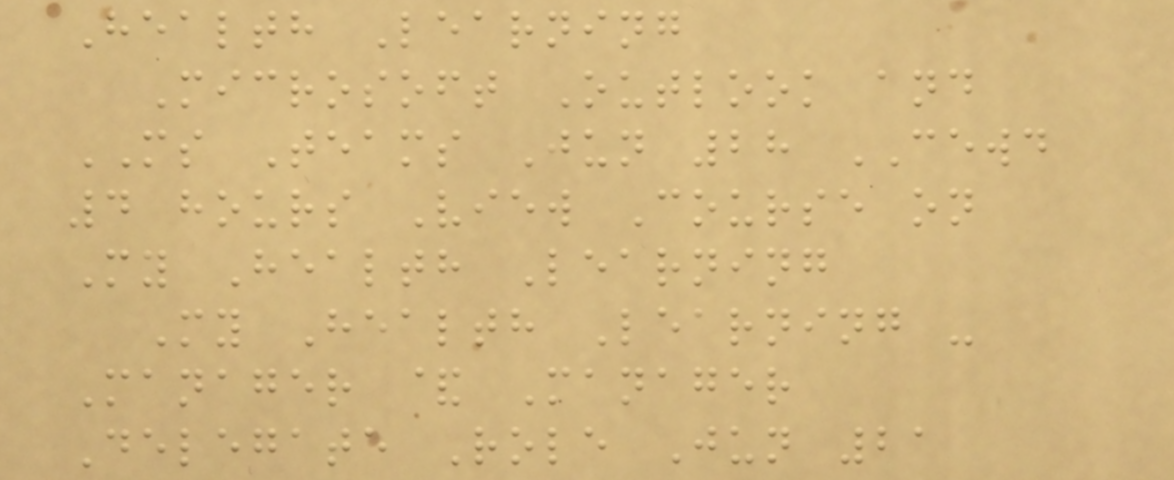Health Learning
Microsoft Outlook and
MS Teams Jun 28 CEWD
4 hours View Course on
My Health Learning
My Health Learning -
Manager & Manager
Delegate Role Jun 21
